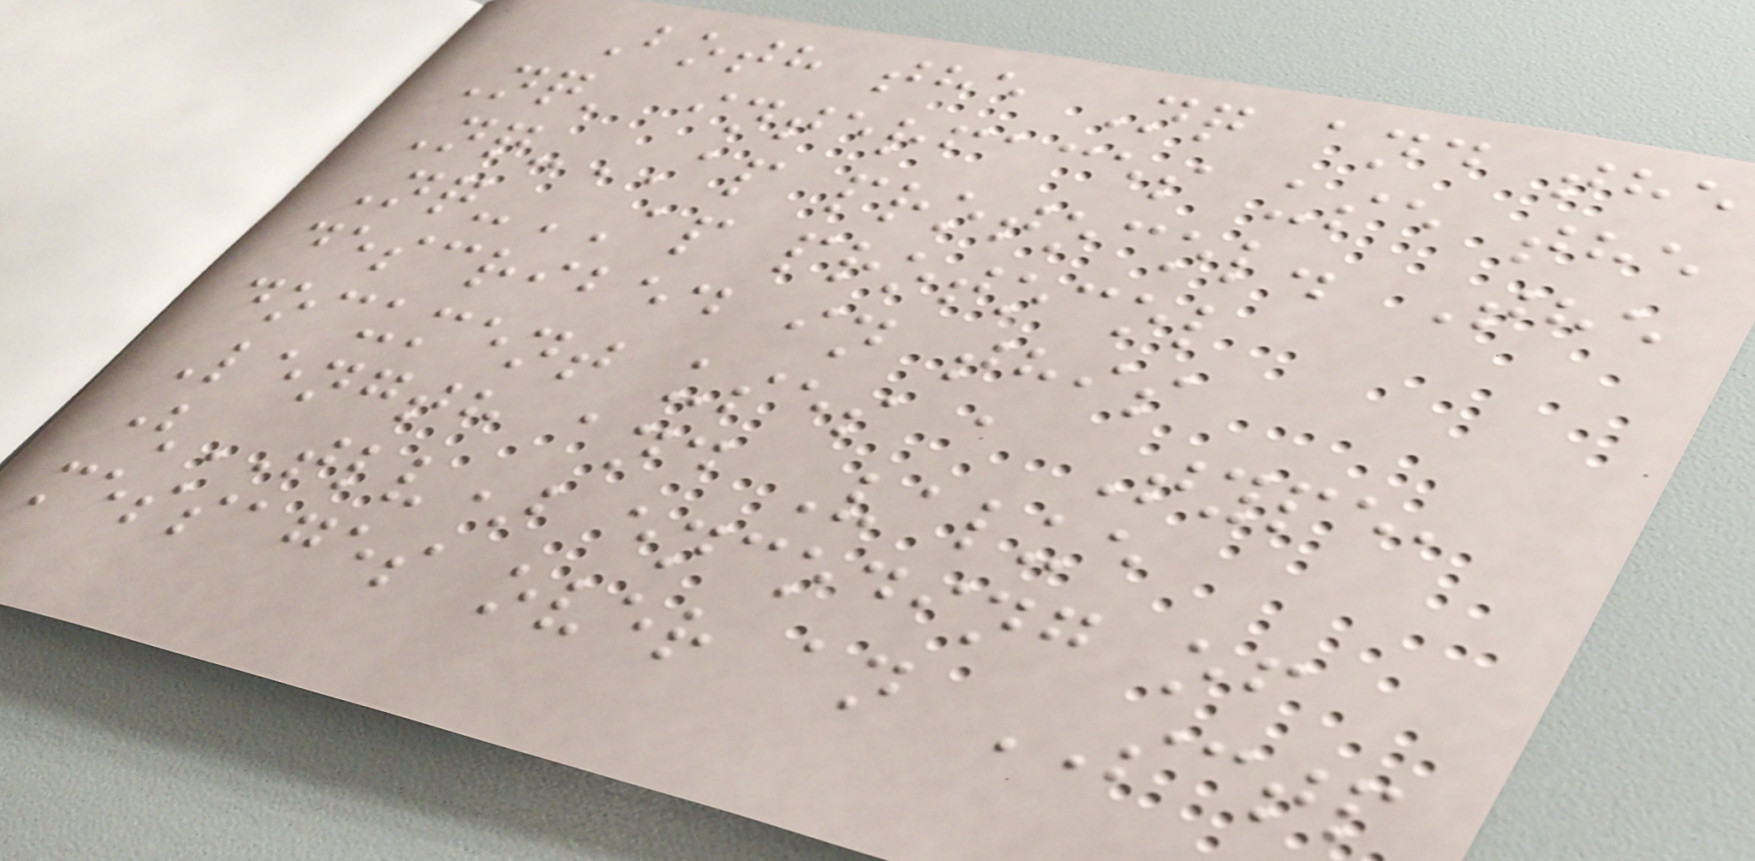Both the Nq and the
Nq' interfaces use the
Nq-AP protocol. The
Nq-AP protocol
described in this
document uses a Type,
Length and Value
(TLV) encoding of
messages over an SCTP
